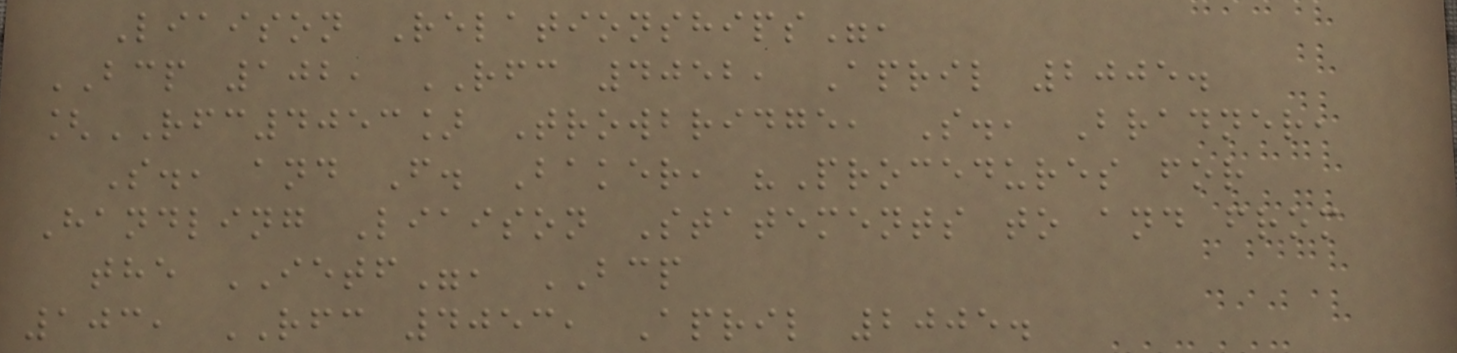Liaison Relationships",
BCP 102, RFC 4052, April 2005.
[RFC4053] Trowbridge, S., Bradner,
S., and F. Baker, "Procedures for
Handling Liaison Statements to and from
the IETF", BCP
103, RFC 4053, April 2005.
